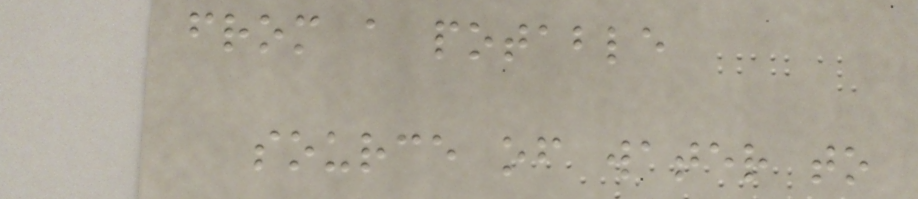from a potable
source of water to
